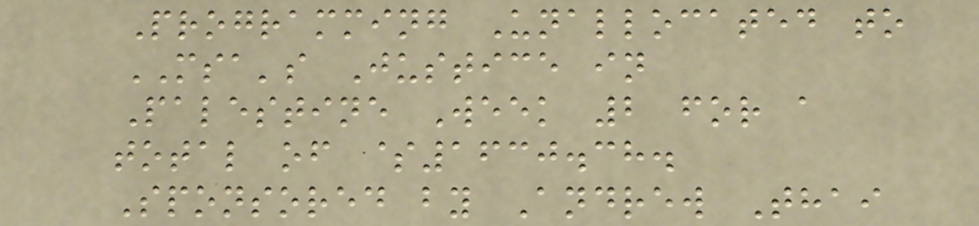Programming Unallocated to
MSA's Justice in
Palestine Week 2 for a
total of $1630.38.
Sponsored by Andrew Thai
